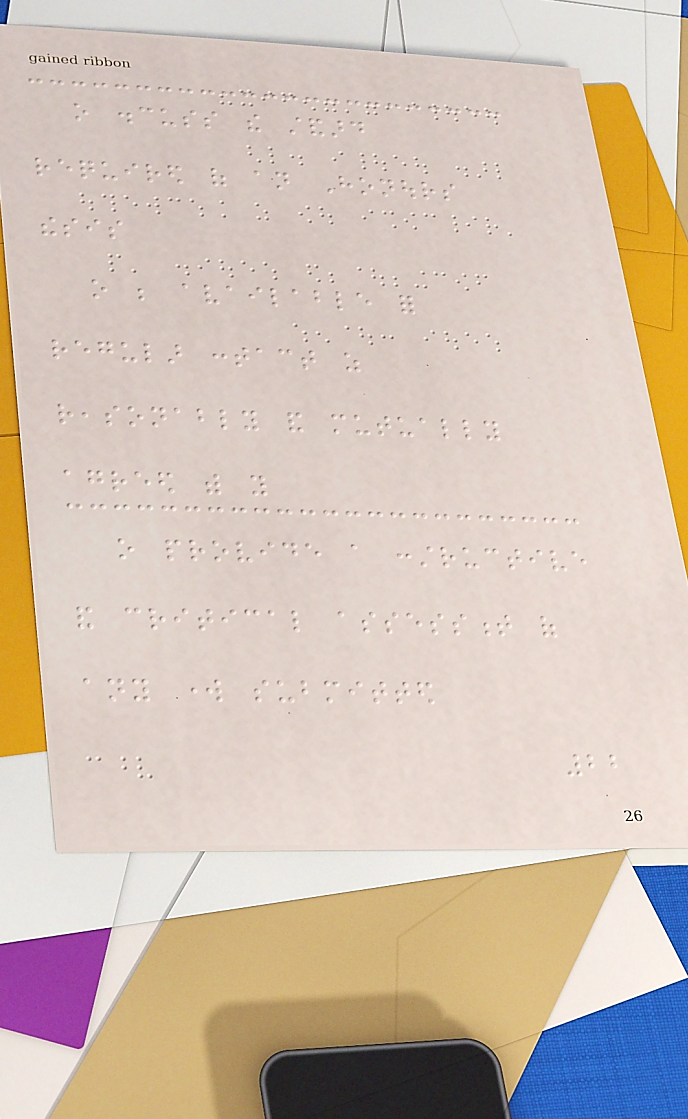o discuss the standard
required of an Honours
thesis
o be available for
regular contact as
reasonably and mutually
agreed with you
o provide a constructive
and critical assessment of
any work submitted
22
